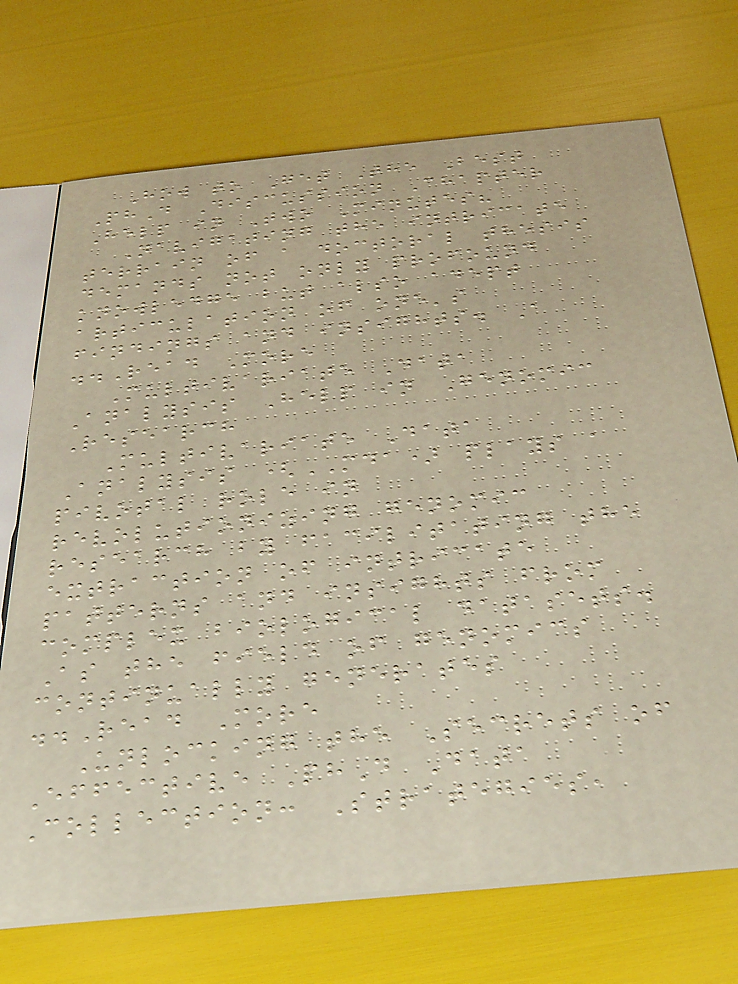How to Get The Best
PhD Discussion Chapter
Help in Two Minutes?
Navigating the intricate
terrain of a doctoral thesis
demands not only profound
knowledge but also adept
articulation of one's
findings and insights. A
..Read More
Multivariate Data
Analysis Help in Genomic
Research
Multivariate Data
Analysis (MDA) plays a
pivotal role in
revolutionizing genomic
research by facilitating the
extraction of intricate
patterns and insights from
complex biological datasets.
As the field of genomics
continually generates
..Read More
Unlocking the Secrets of
Effective PhD Data
Collection: Strategies,
